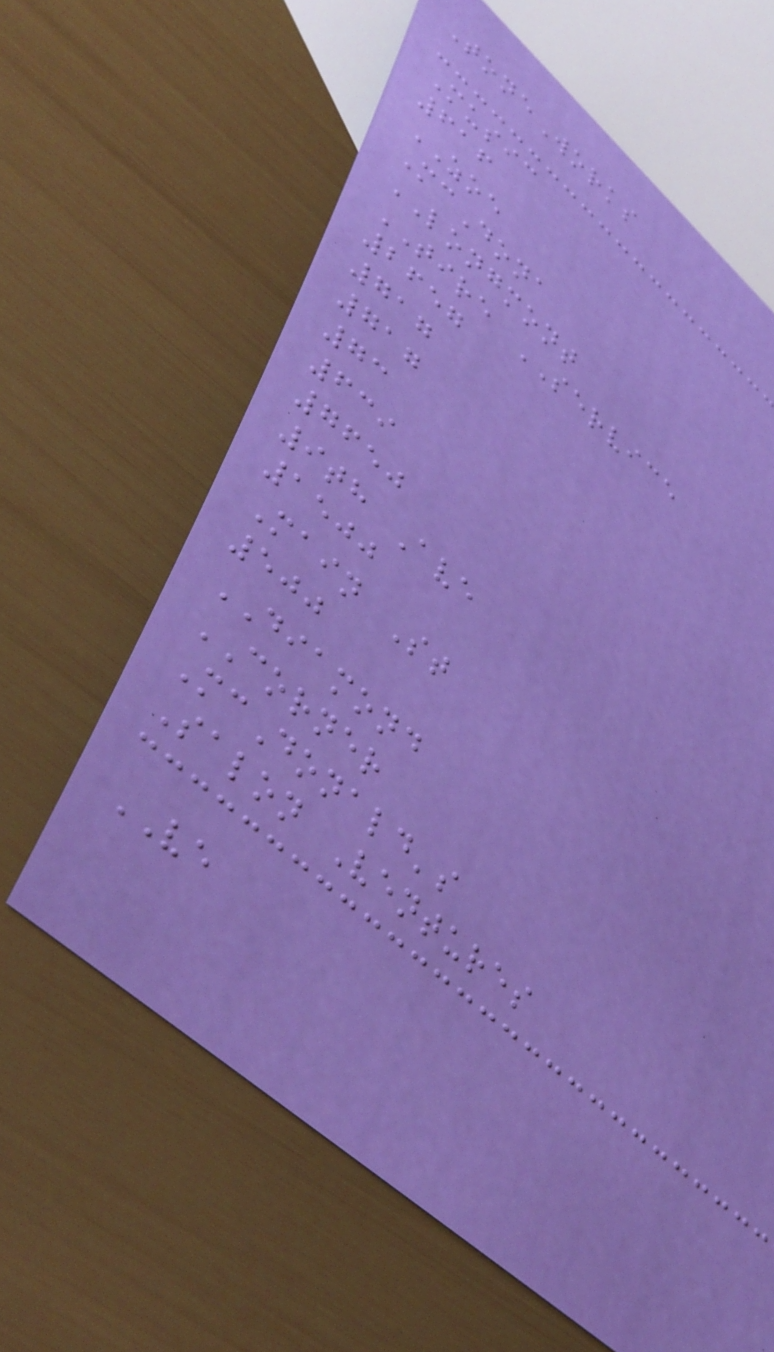ToneWorks
Music
616
ZOE
McDona
LONGMONT
TIRE SERVICE
2657
717
717
73
639
7650
9th Ave
1500
Main St
500
DIAMOND
CORNER
McDonald's
Salon Ventures
VE
